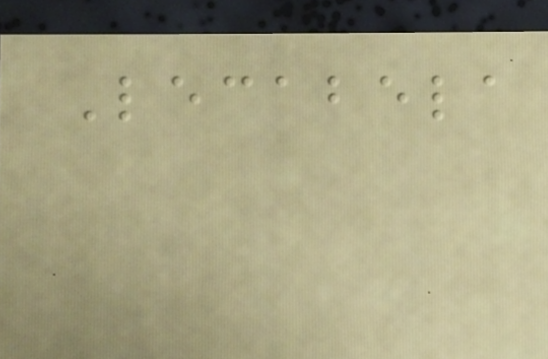Lecabela
